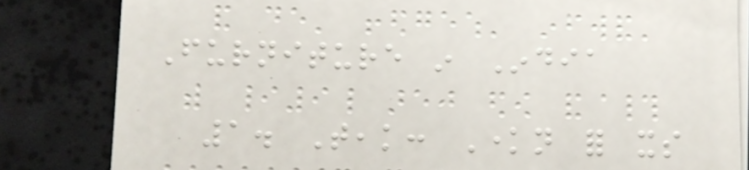Furniture in India
1. Teak: Known for its
